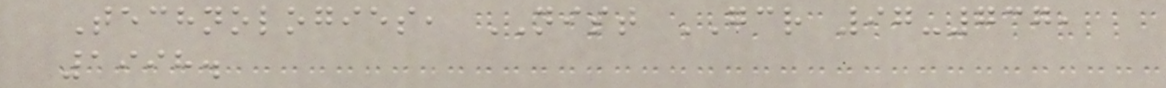Technologies, NIST GCR 97-737,
1998.
